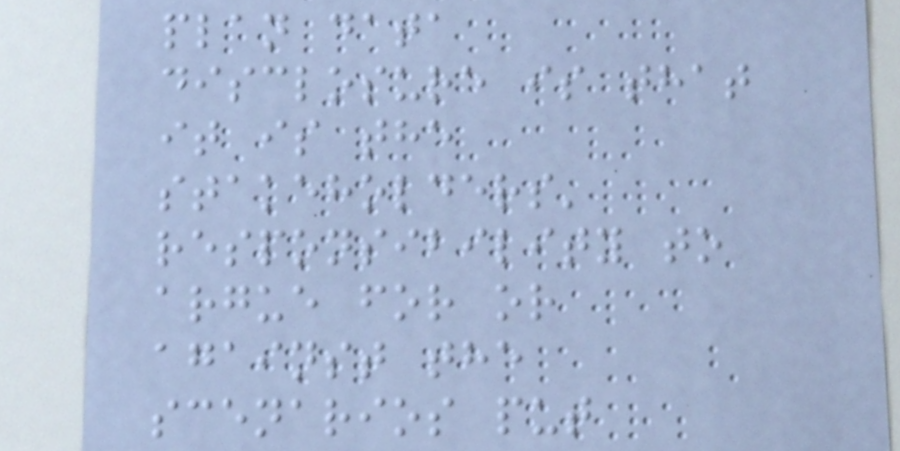plan data
disclosure is that
it is the
stakeholders'
responsibility to
argue for or
against the
scenarios put
